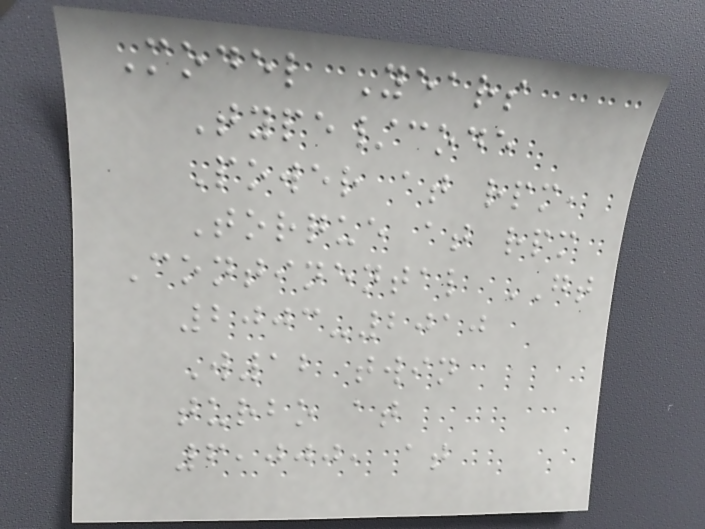Model Years
Type/code
Power at rpm,
Torque at rpm
Continental GT
2003-2010
W12 twin
turbo at
6,000, at
